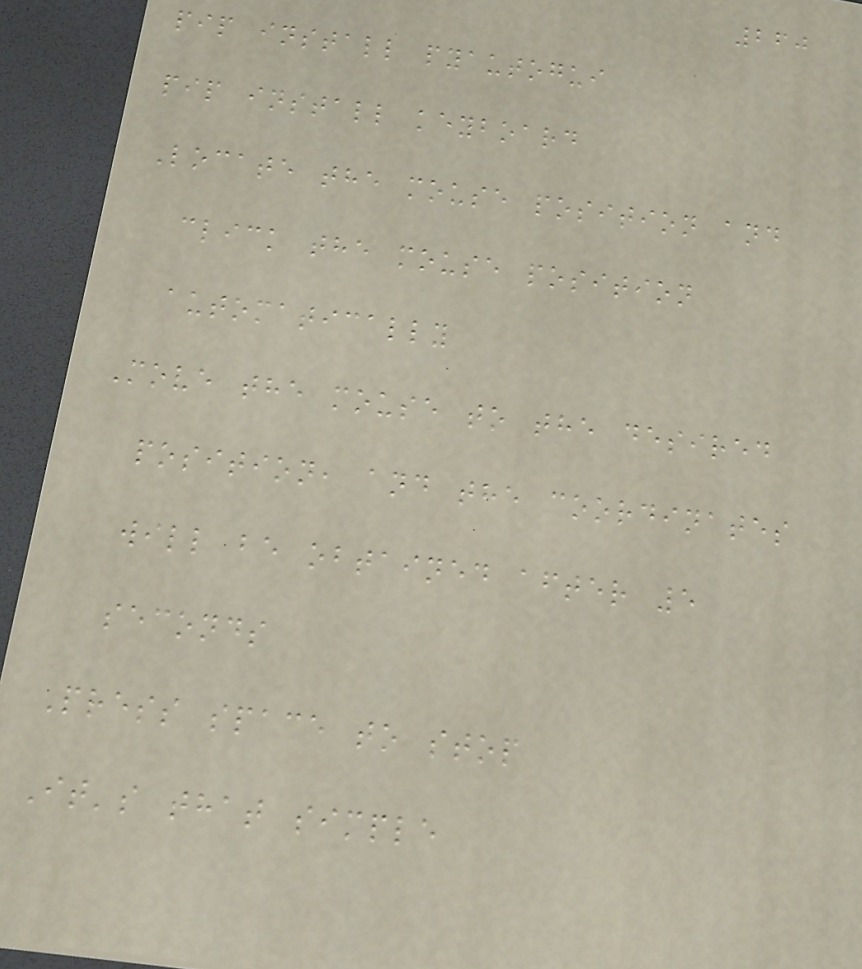260
pip install pyautogui
pip install keyboard
Locate the mouse position and
click the mouse position
automatically
Move the mouse to the desired
position, and the coordinates
will be obtained after 5
seconds
Press space to stop
It's that simple
